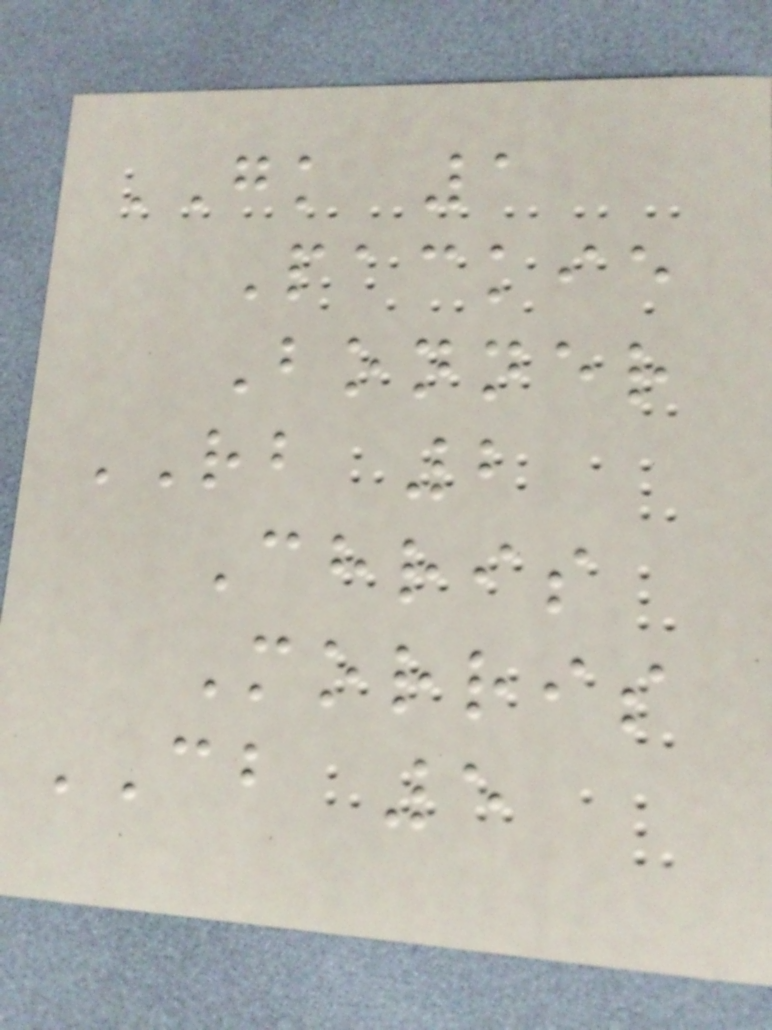GK 1
Packie
Bonner
RB 2
Chris
Morris
CB 5
